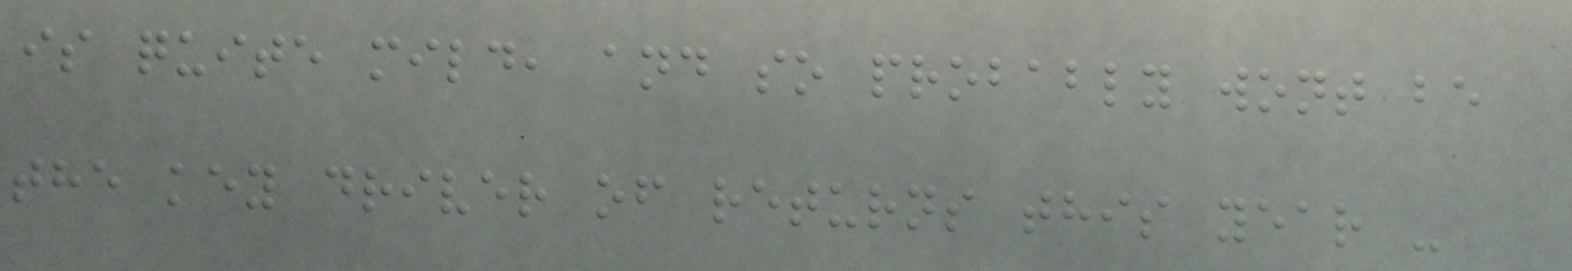is quite mild, and so probably wont be
the key driver of returns this year -
